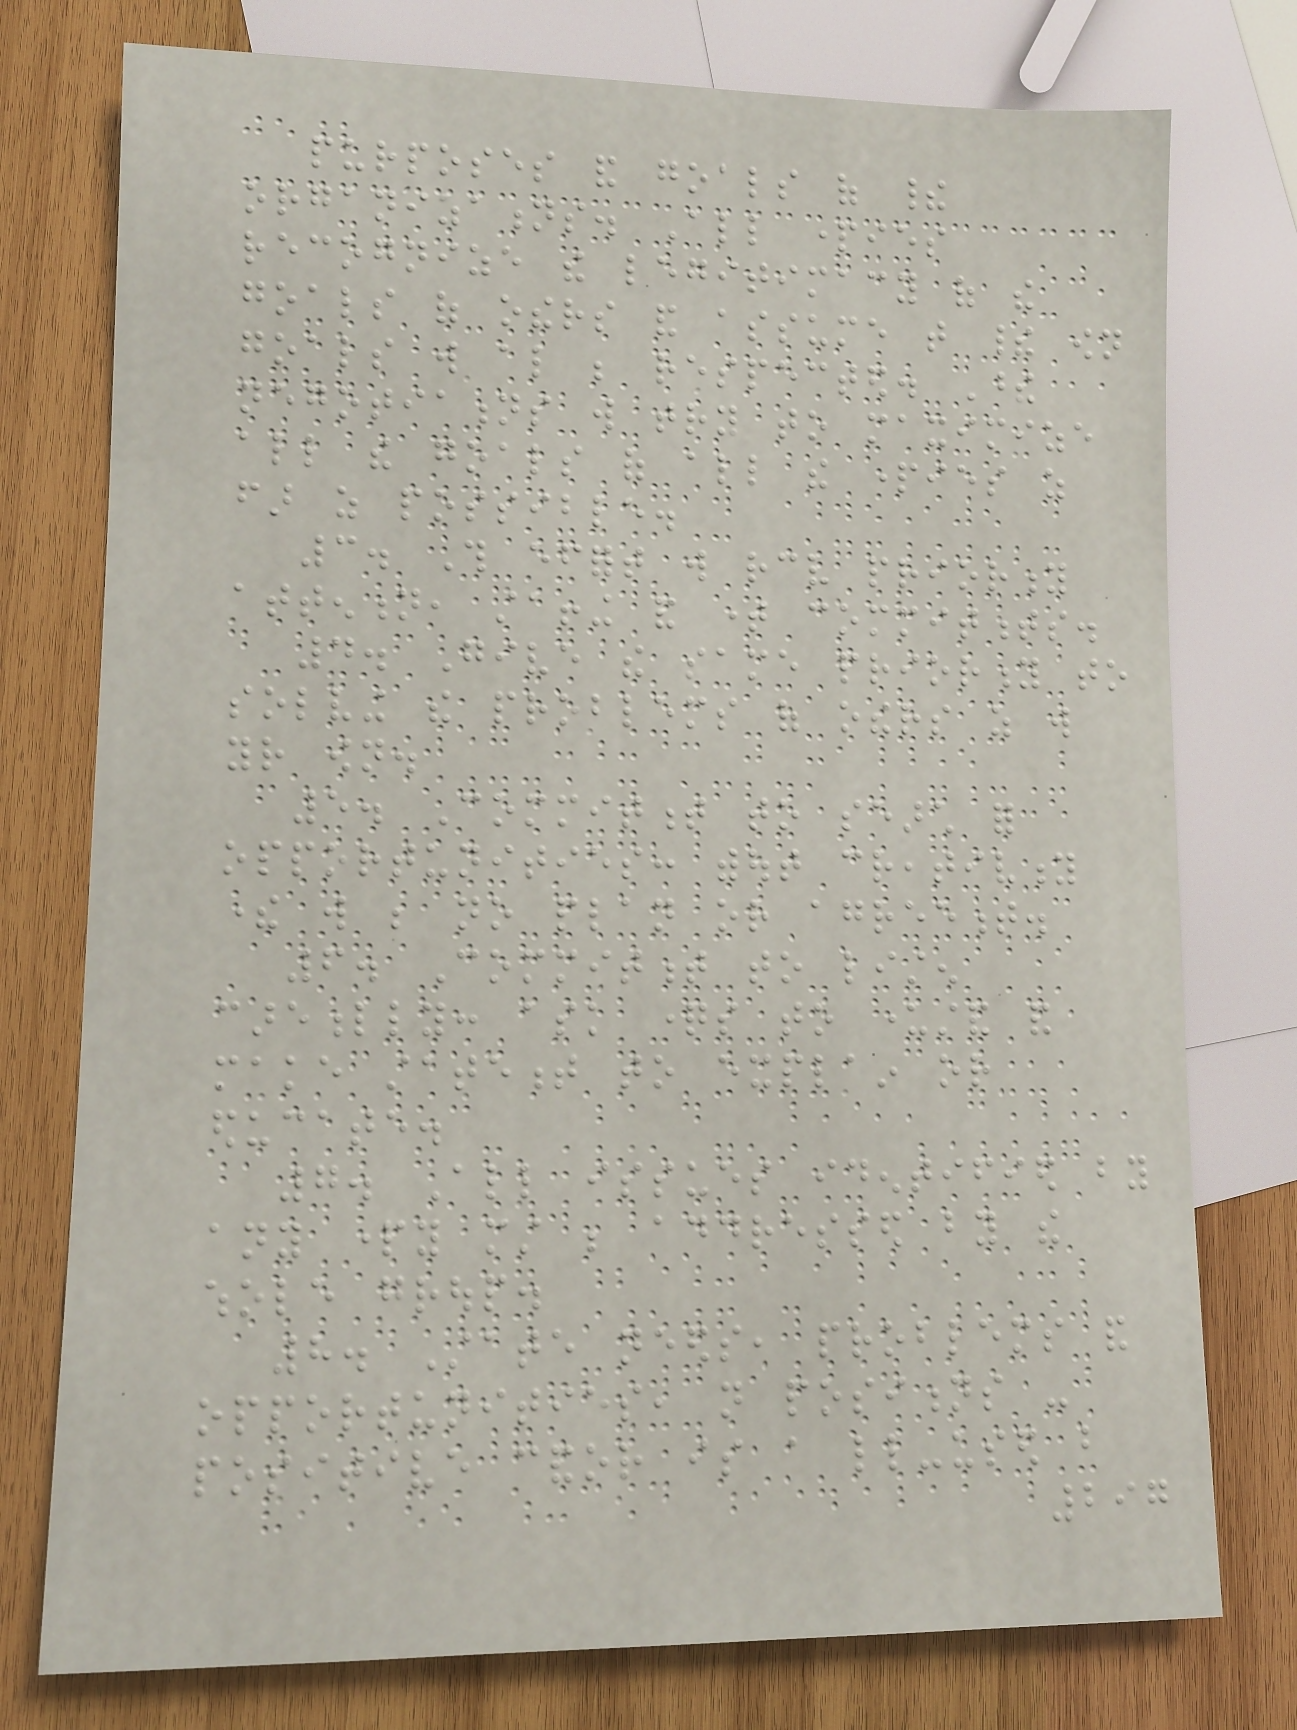purposes and goals of their
organizations. All parties
recognize the legitimacy of the
goals of others and assume that their own
goals will also be respected. These
negotiations will try to maximize
all the goals of all the parties as
far as possible.
3. This effort will receive priority
attention, staffing and time commitments.
4. Give the same priority to
solving the problems of others as will
your own.
5. Commitment to search for
opportunities: without creativity
there will be no plan or agreement.
6. Commitment to listen
carefully: ask questions to understand and
make statement to explain or
educate.
7. All issues identified by
any party must be addressed by the
whole group.
8. State needs, problems and
opportunities, not positions -
positive candor is a little-used but
297
